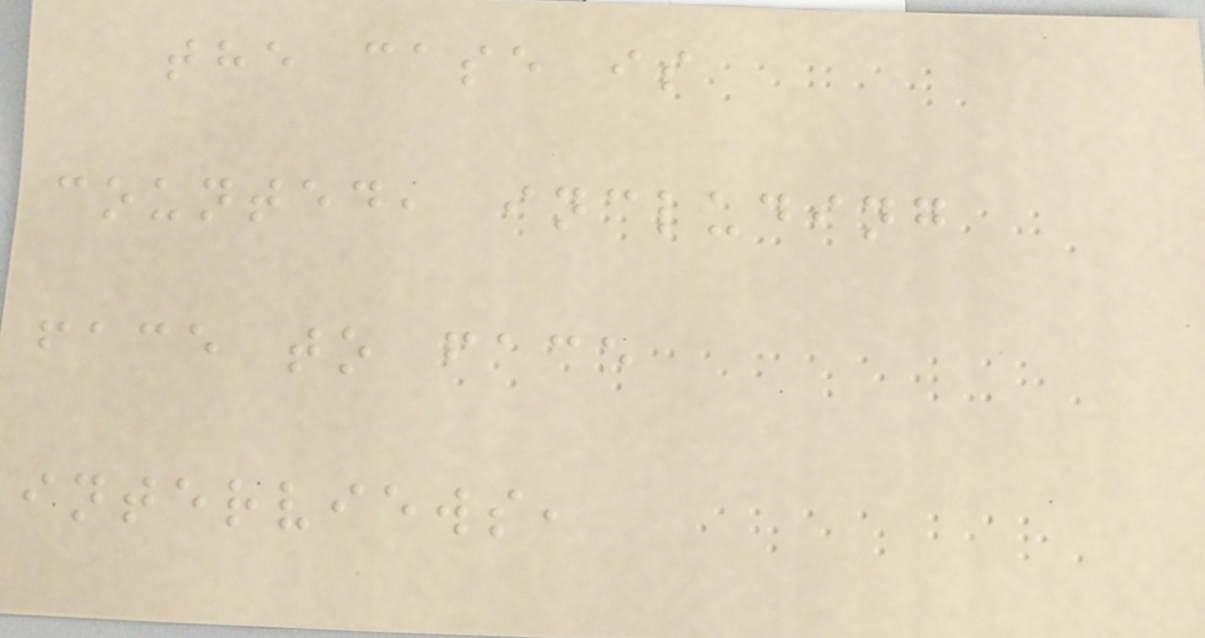the case is
counted, including
face to face
interviews,
